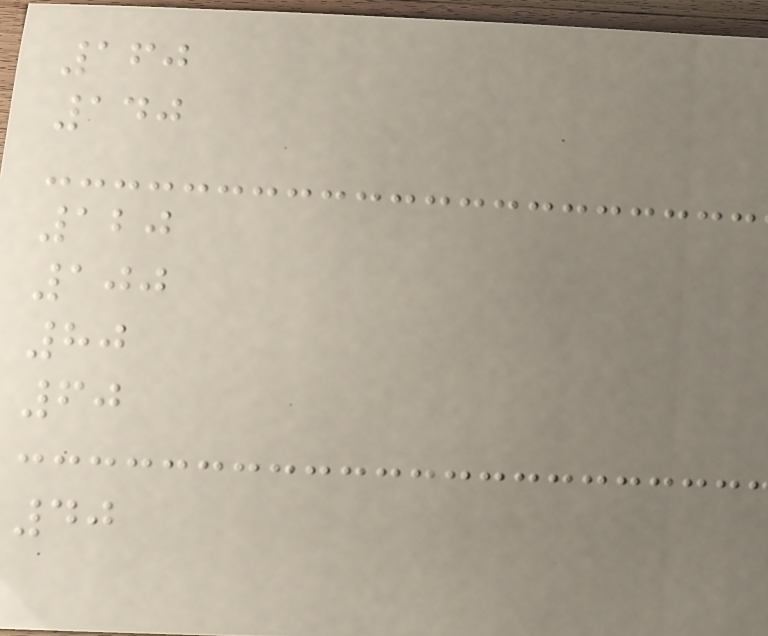160
140
120
100
80
60
40
